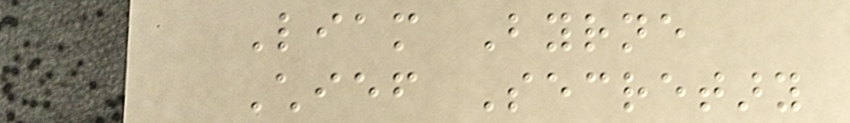Liam Byrne
Chief Secretary
